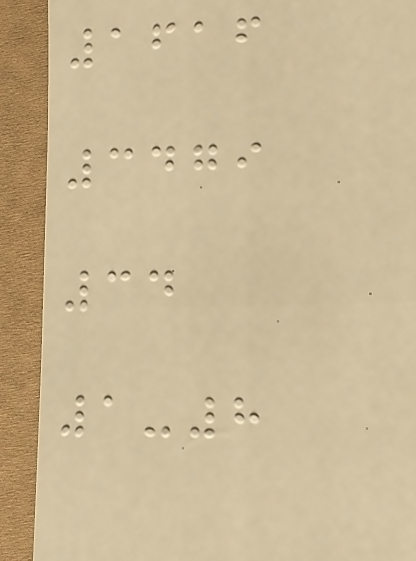1616
3479
34
1-8
